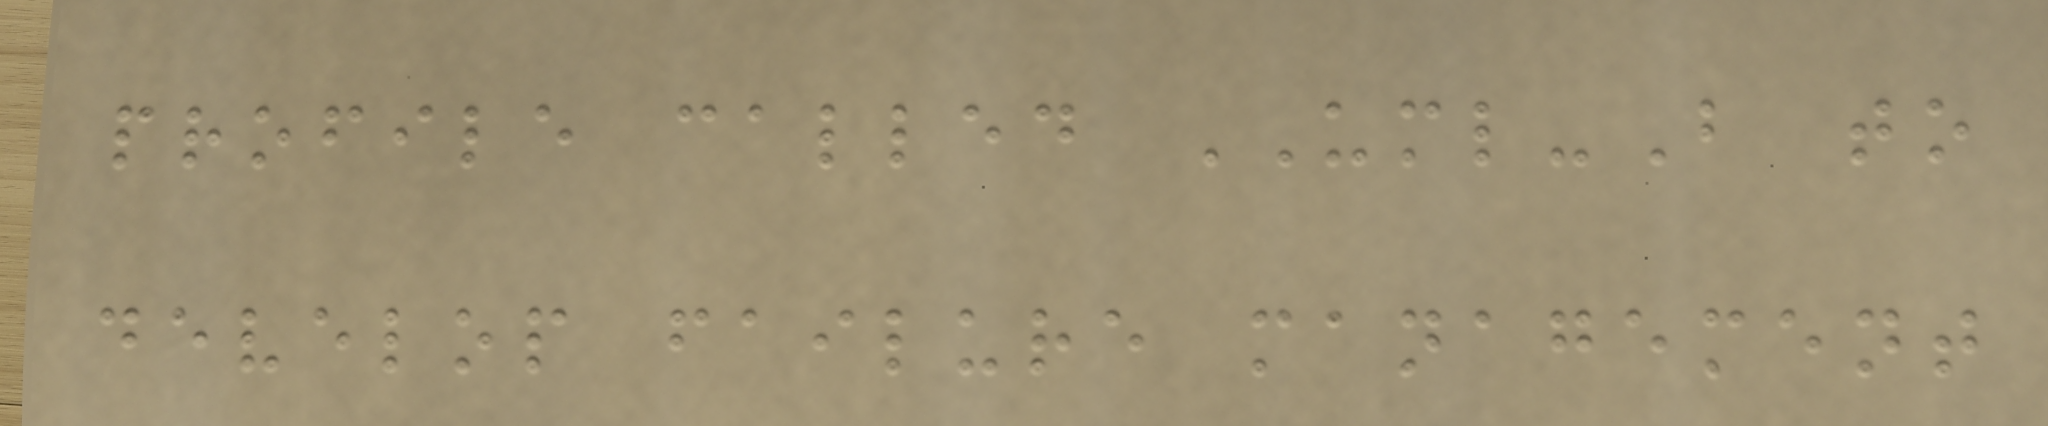profile called UML-B to
develop failure management
